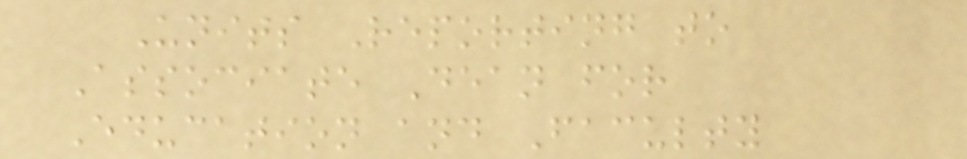Units Reporting to
Associate Dean for
Education and Faculty
